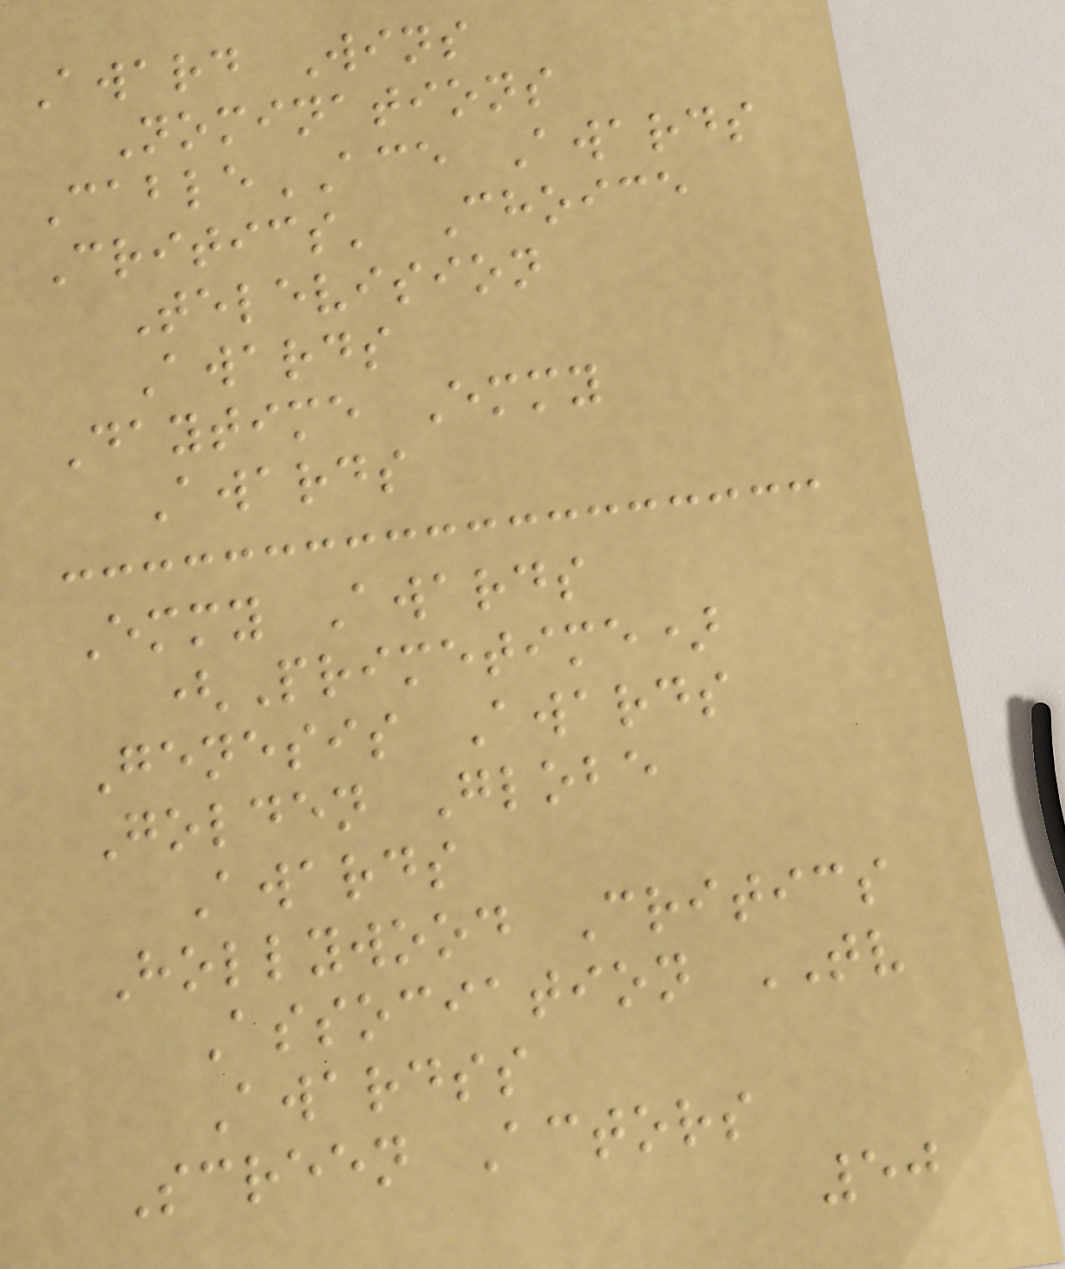Award Wins
Nominations
CableACE Awards
Critics' Choice
Television
Awards
Daytime Emmy
Awards
Emmy Awards
(Primetime)
Genesis Awards
Golden Globe
Awards
Hollywood Critics
Association TV
Awardss
Screen Actors
50
